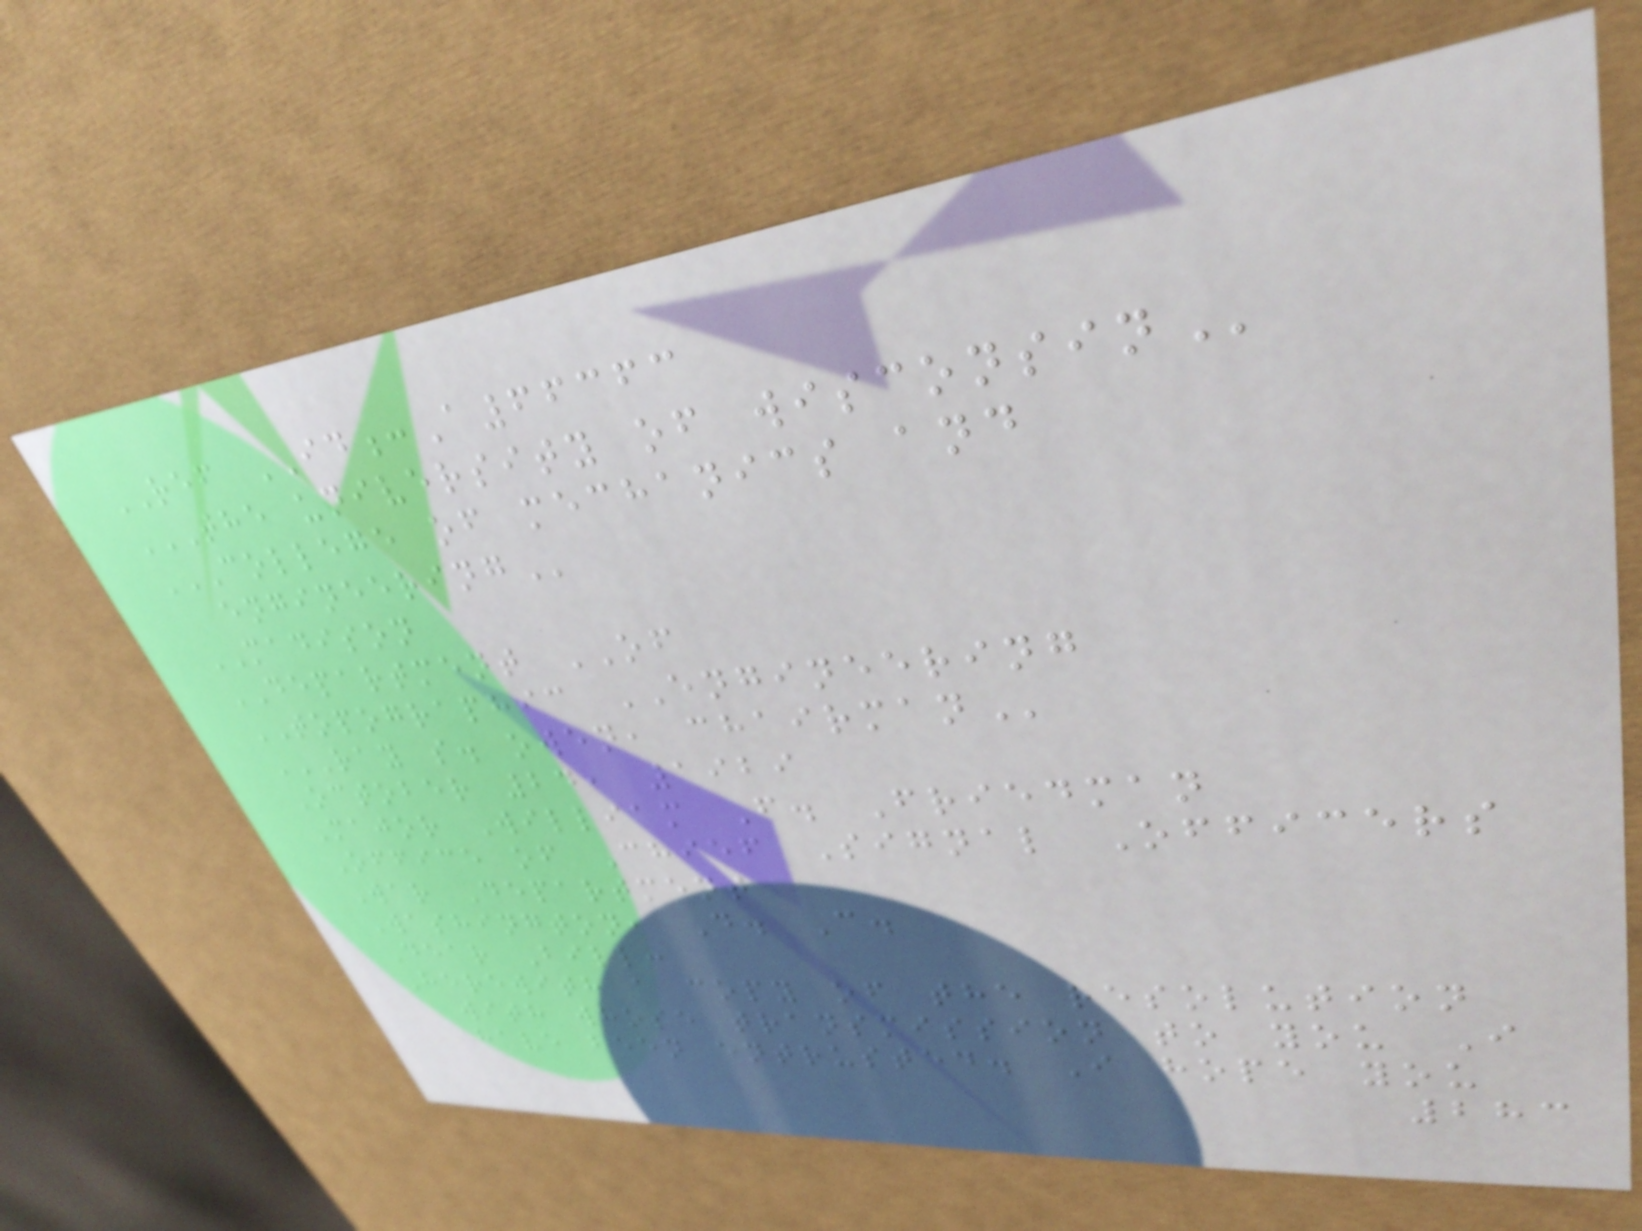REF ID:A66363
THE UNIVERSITY OF WISCONSIN
COLLEGE OF MECHANICS AND
ENGINEERING
MADISON
DEPARTMENT OF
TOPOGRAPHIC ENGINEERING
RAY S. OWEN, CHAIRMAN
October 24, 1929
Major William F. Friedman
Office of Chief Signal Officers
War Department
Washington, D. C.
Dear Bill:
Herewith a copy of the resolution
with whose transmission to you I
have been entrusted. I hope you
283
